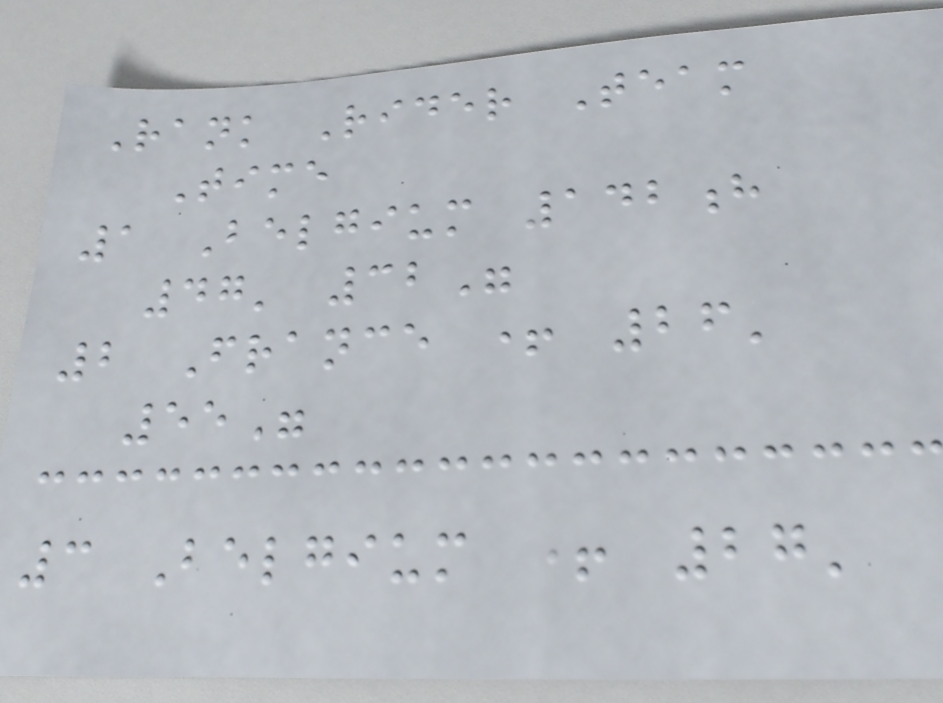Rank Rider Team
Time
1 Belgium 142h
47' 32"
2 France + 26'
55"
3 Belgium + 27'
